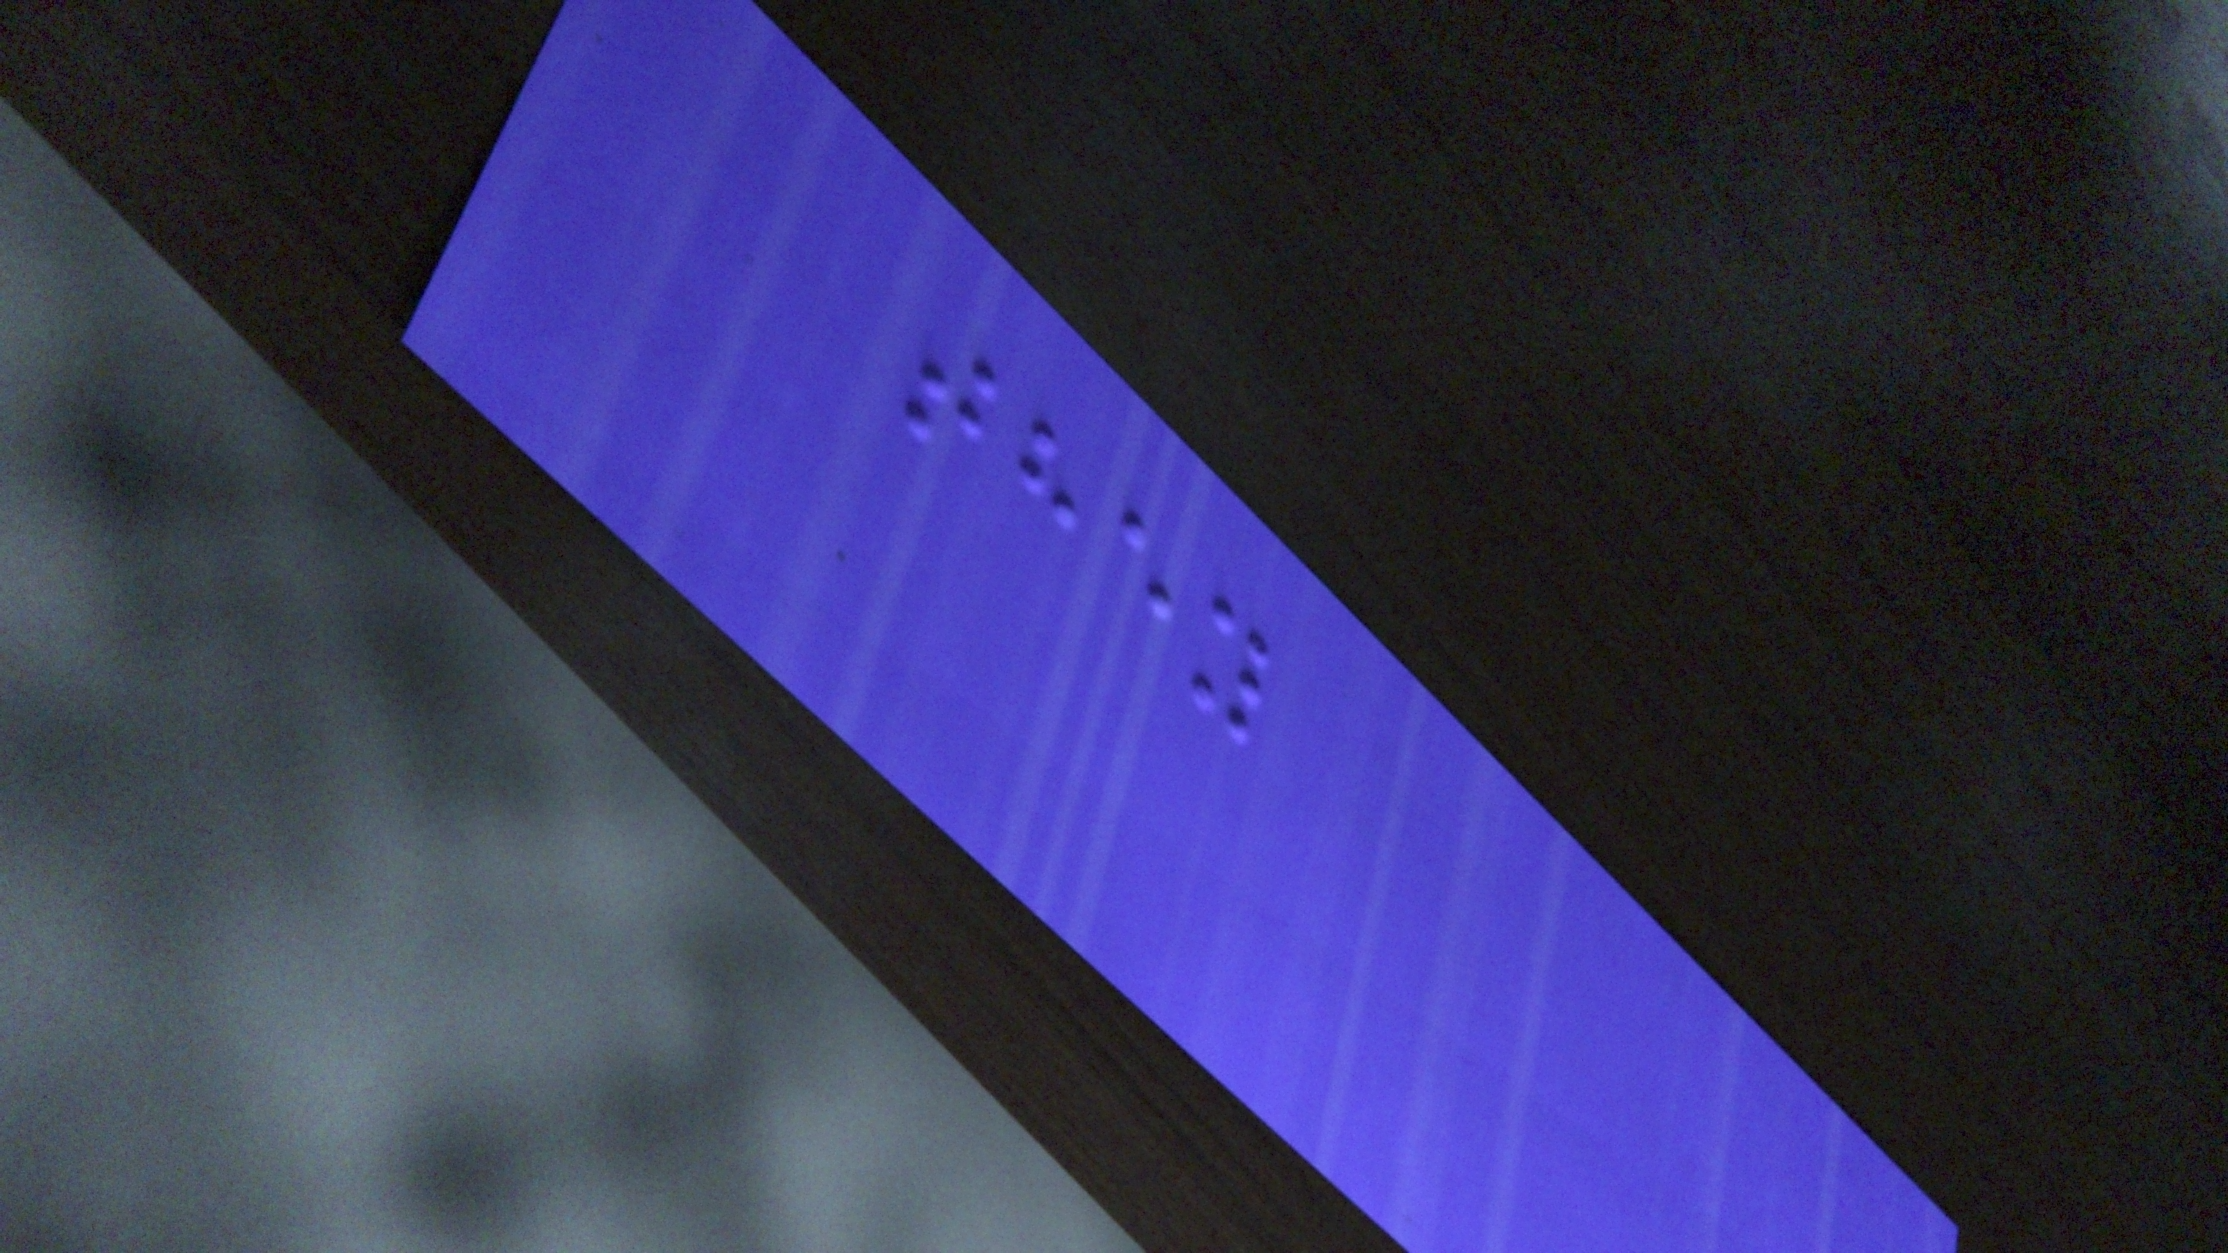they
